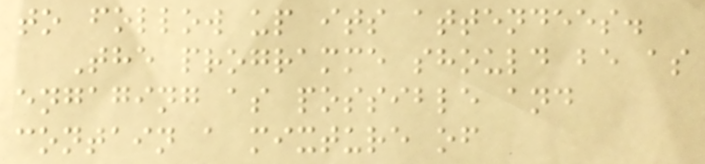to follow up its attendees.
The programme should be as
engaging as possible and
contain a mixture of
